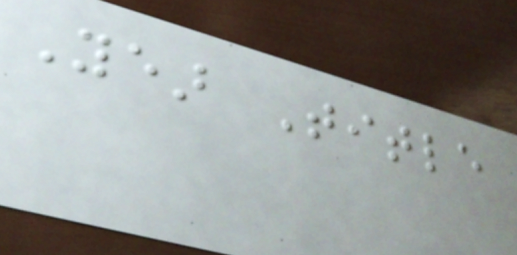Year Title
